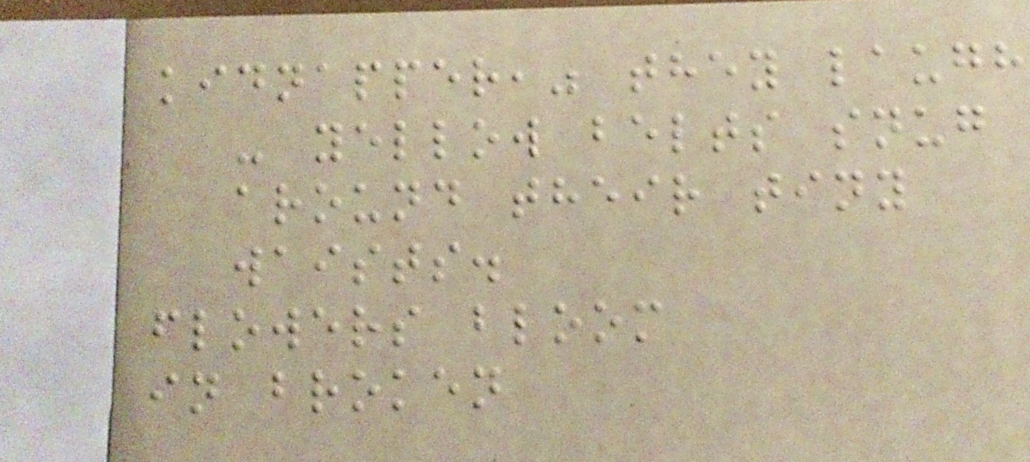kidnapper," they laugh
- yellow belts snug
around their tiny
waists.
flowers bloom
in broken
